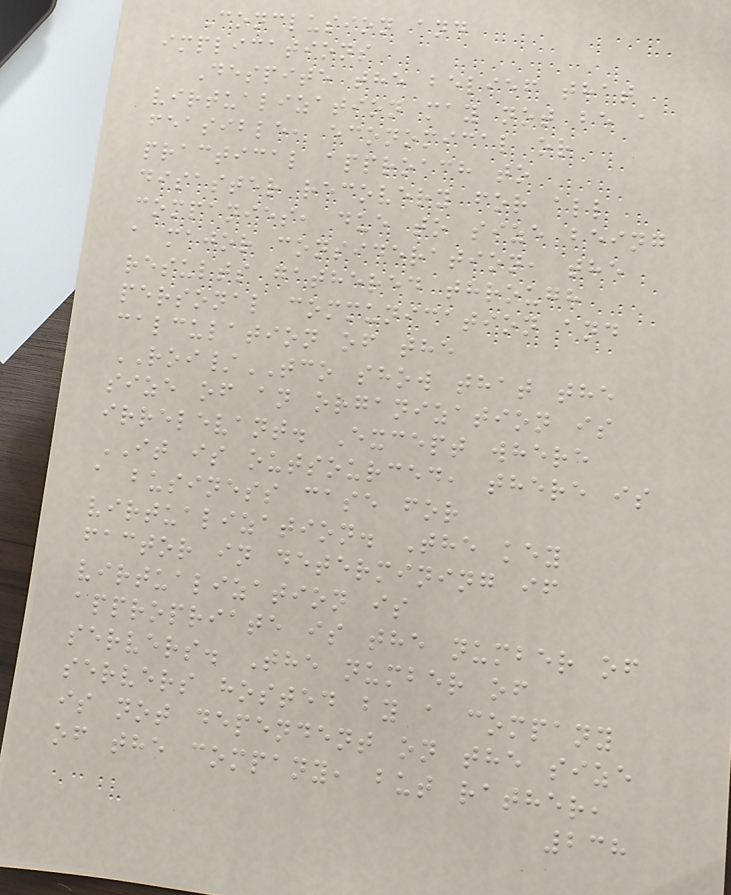Conclusion and
implications
Despite the belief that
virtualization may not be a
feasible, economical or
practical approach to
disaster recovery for all
companies, due to size being
a major consideration, the
results gathered through
personal communication and
calculation of the
ROI/TCO show that the
size of an organization is
irrelevant. Except where
IT is outsourced, there is
a business case for
virtualization. The key
factor in determining if
virtualization is
appropriate is the number of
servers. The number of
servers hosted by a company
is not dependent on the size
of the company, but rather,
238
